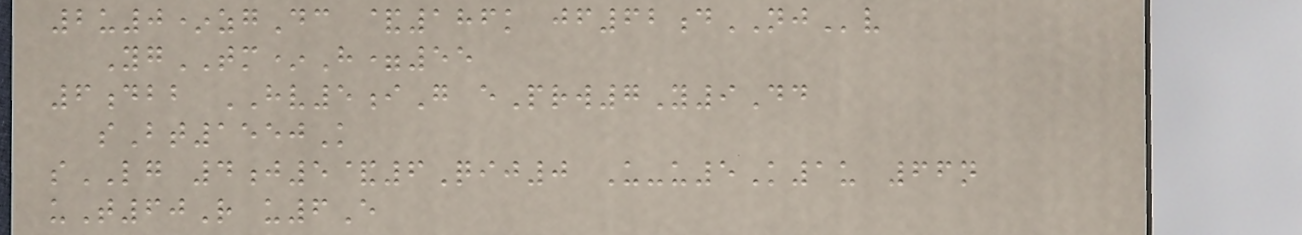2u0*zgDc &186k jf62dNJv
YgTM*H=55
6dbb HV5iG ePrw7Y9Dd
sBt1550K
sLG 4j5&6Qij0 U-u5K1u 66n
uT60R u6E
